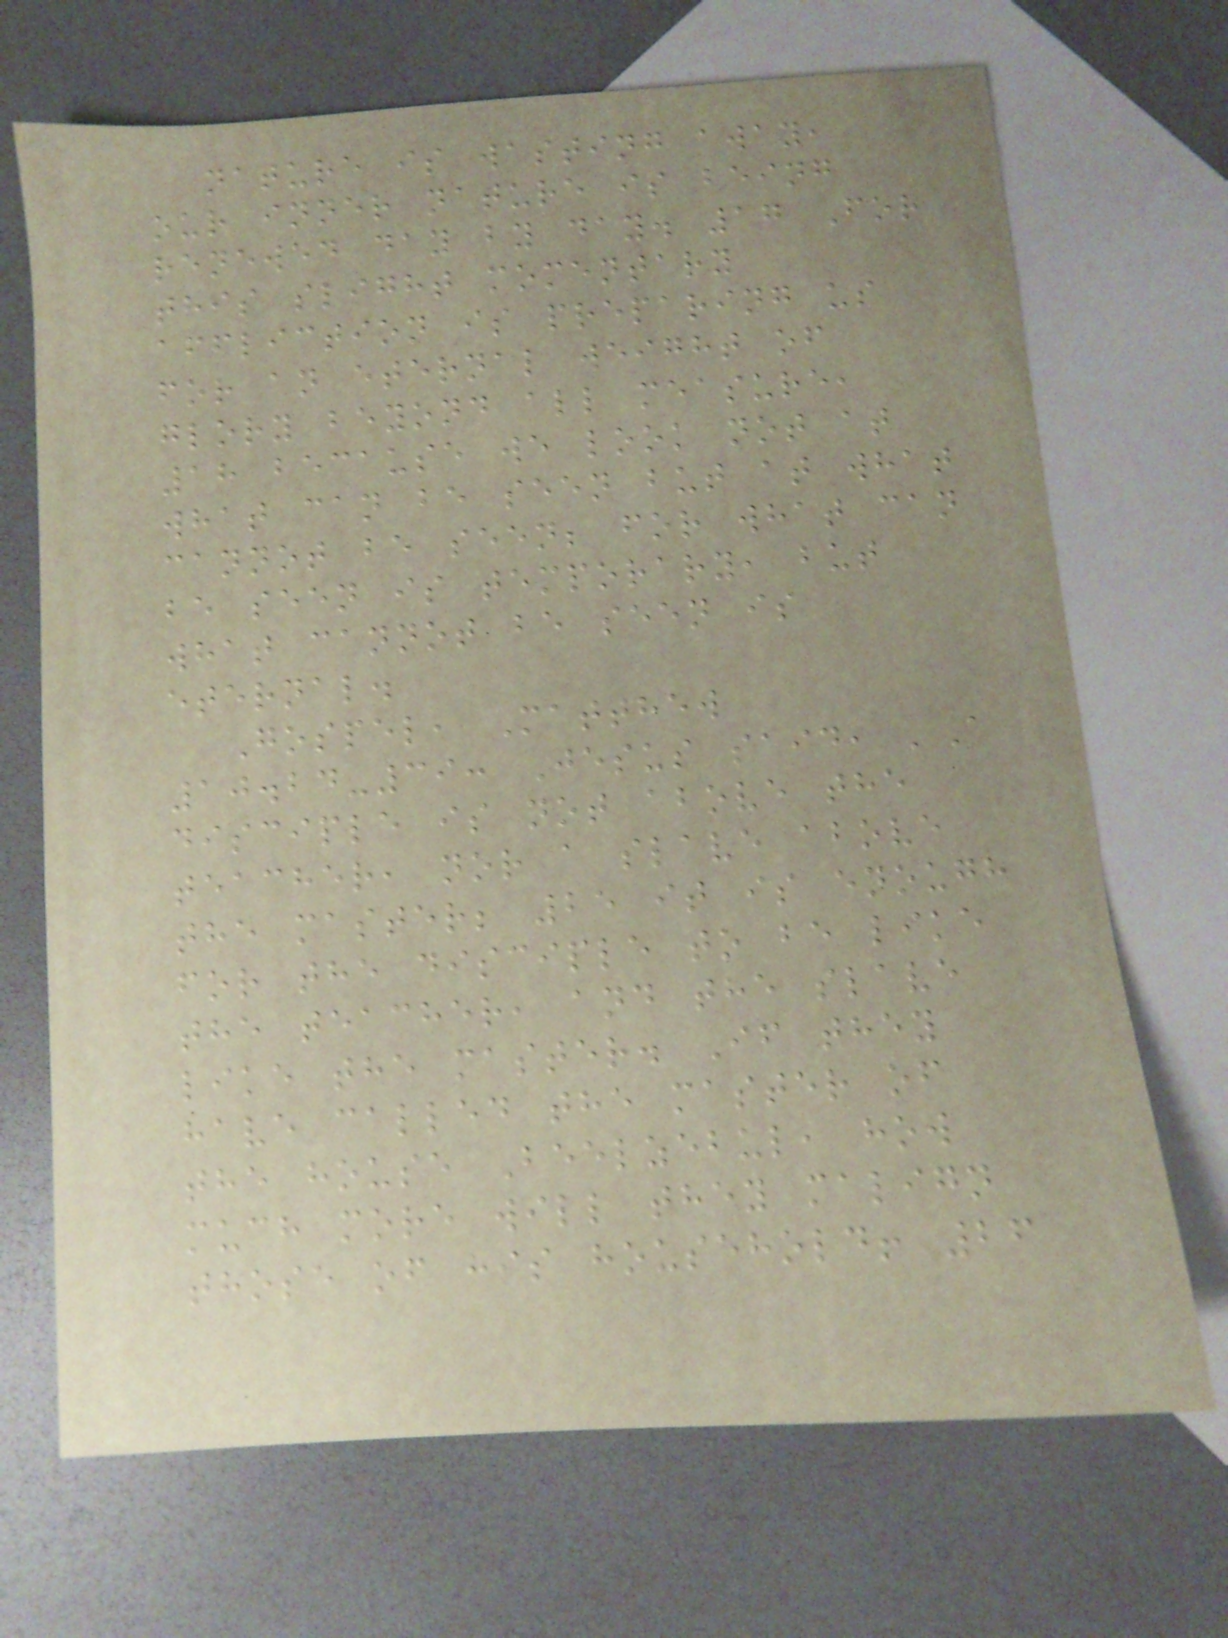nature is wasting away,
our inner nature is being
renewed day by day. 17 For
this slight momentary
affliction is preparing us
for an eternal weight of
glory beyond all measure,
18 because we look not at
what can be seen but at what
cannot be seen; for what can
be seen is temporary, but
what cannot be seen is
eternal.
Gospel, Matthew
10.24-39: Jesus said, 'A
disciple is not above the
teacher, nor a slave above
the master; 25 it is enough
for the disciple to be like
the teacher, and the slave
like the master. If they
have called the master of
the house Beelzebul, how
much more will they malign
those of his household! 26
